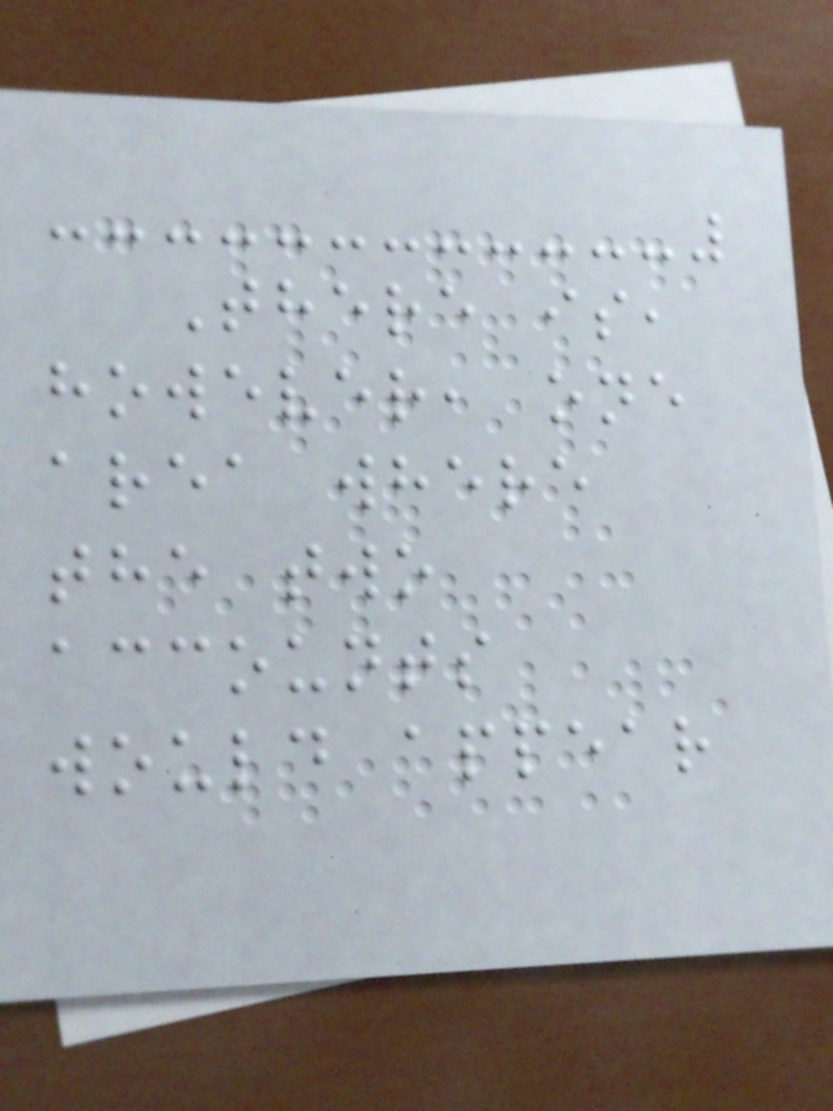There is,
however, one
area where
the two
accounts
would appear
